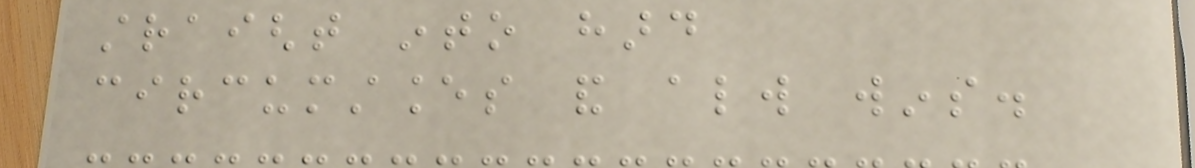straight into hard
circumstances and always wins.
